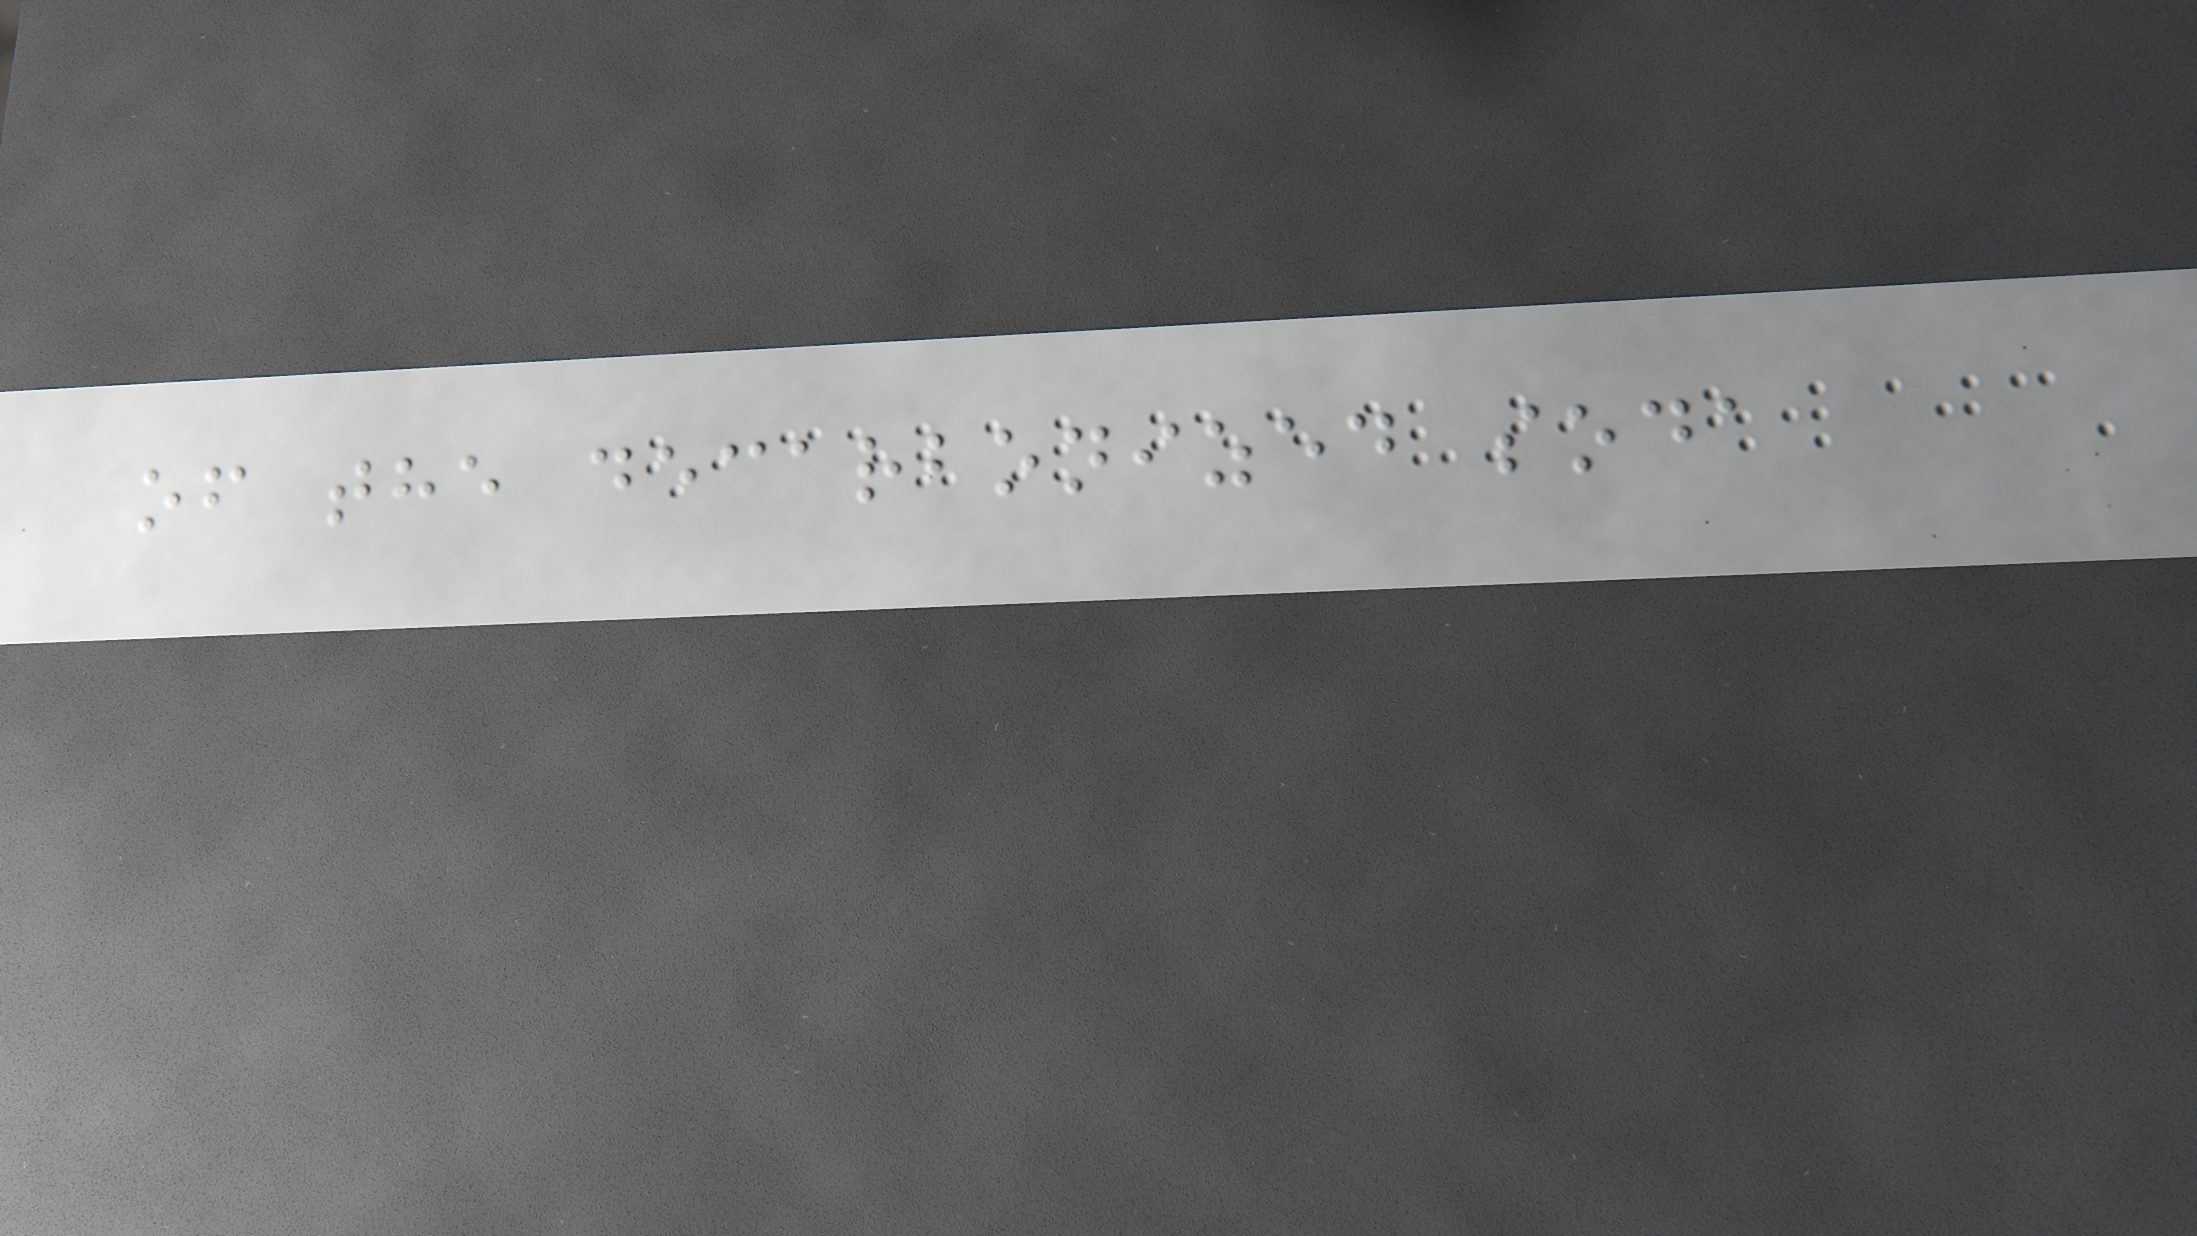of the decarbonized soda
